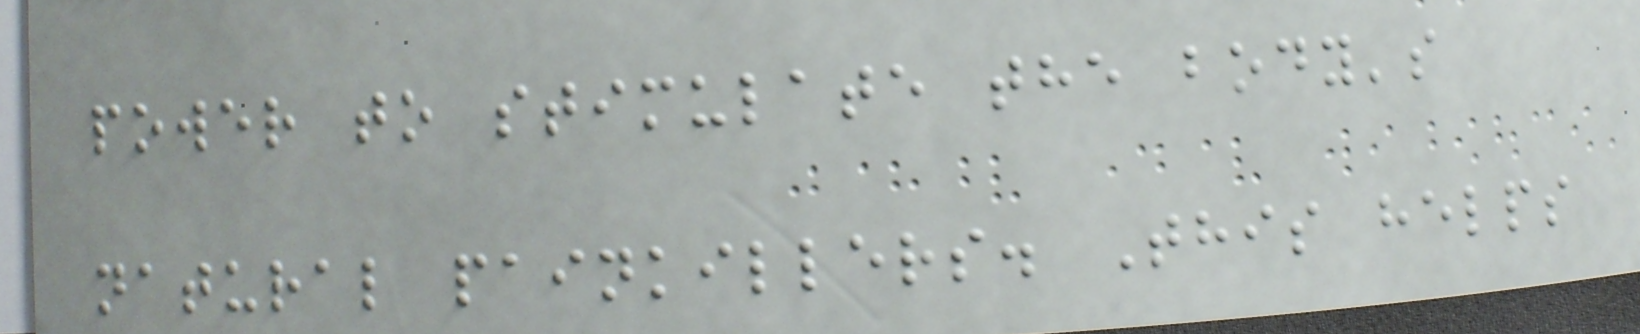power to stimulate the body's
natural painkillers. This helps
